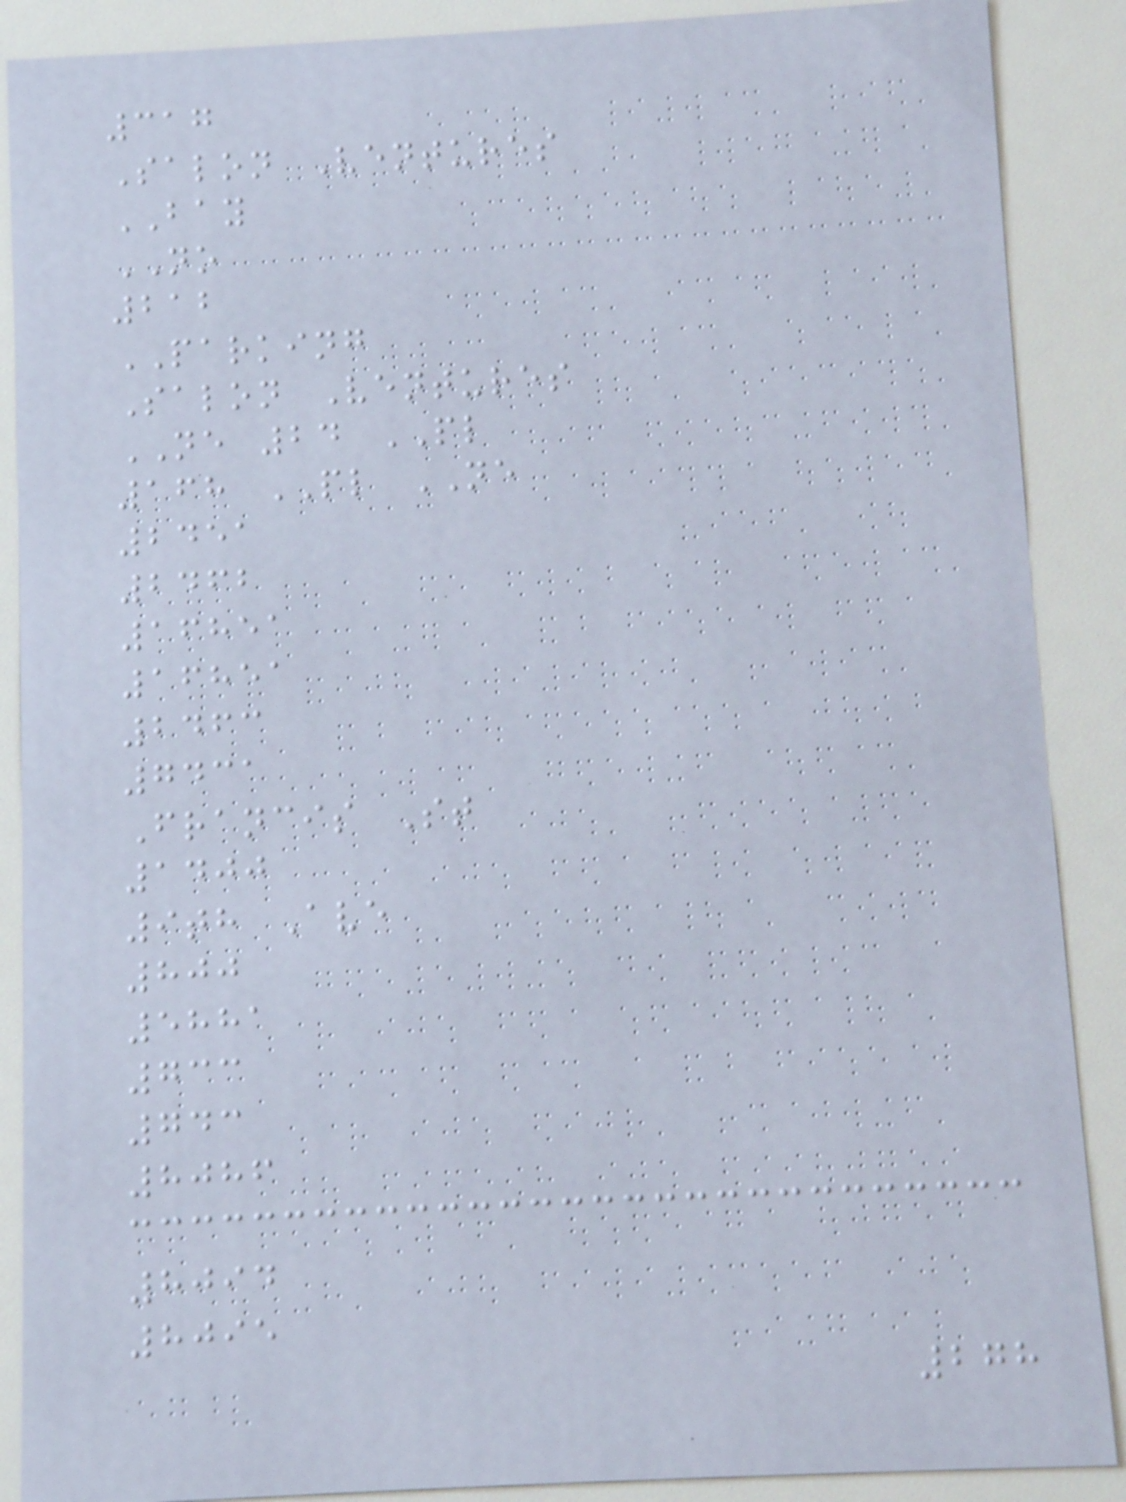317
Salon Ventures
BAY
NO
212
PARKING
Salon Ventures
NE 24 PL
168 PL NE
2451
2462
16851
16851
2463
7431
Francis St
1400
9th Ave
800
5881
733
743
8086
8094
8095
278
